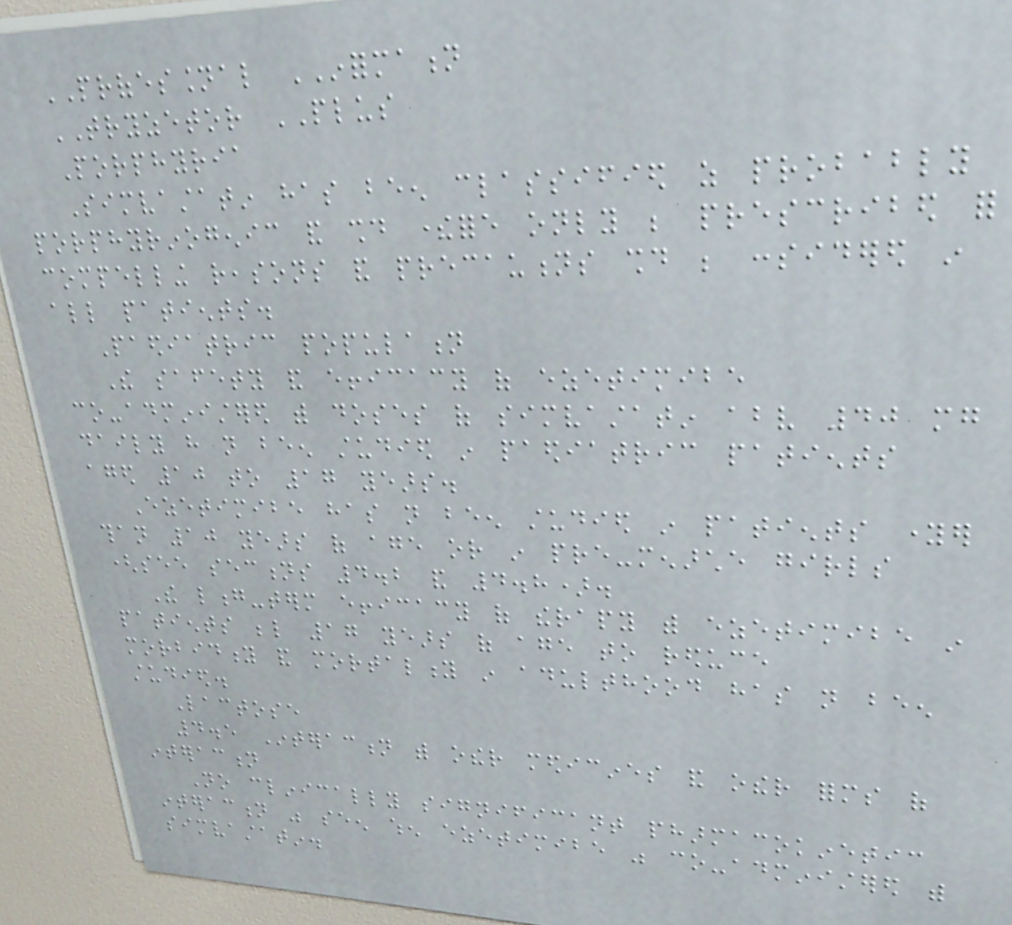PROFESSIONAL INFORMATION
TRYZETOR PLUS
Porphyria
Simvastatin has been classified as probably
porphyrinogenic and should therefore only be prescribed for
compelling reasons and precautions should be considered in
all patients.
Paediatric population
The safety and efficacy of ezetimibe
co-administered with doses of simvastatin above 40 mg
daily have not been studied in paediatric patients
aged 10 to 17 years.
Ezetimibe has not been studied in patients younger
than 10 years of age or in pre-menarche girls
(see sections 4.2 and 4.8).
The long-term efficacy of therapy with ezetimibe in
patients below 17 years of age to reduce
morbidity and mortality in adulthood has not been
studied.
Lactose
4.5 Interaction with other medicines and other forms of
interaction
No clinically significant pharmacokinetic
interaction was seen when ezetimibe was co-administered with
simvastatin.
